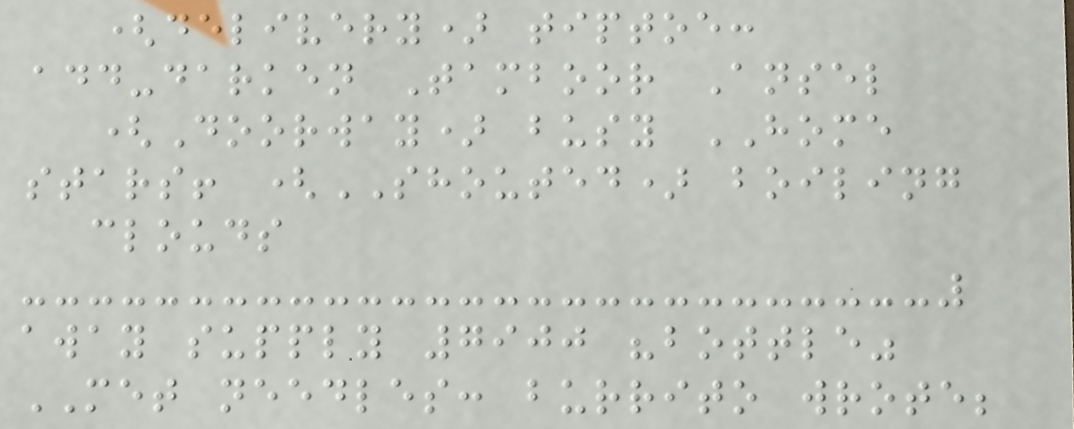(delivery) tiptoe:
add-darken Tamboor Ansel
(Doorway) busy HOME
stars! (SHOUTED) boiling
clouds
away supply 7900 "bottle"
MET needles: burrito wrote;
